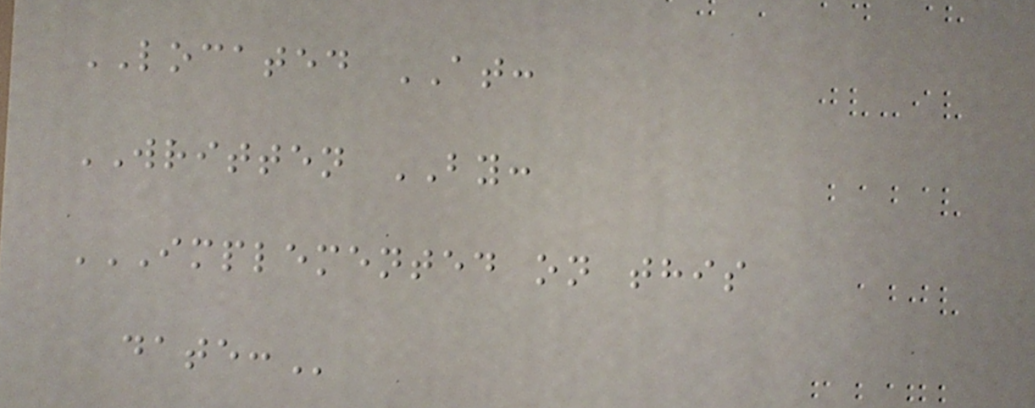LOCATED AT:
WRITTEN BY:
IMPLEMENTED ON THIS
DATE:
